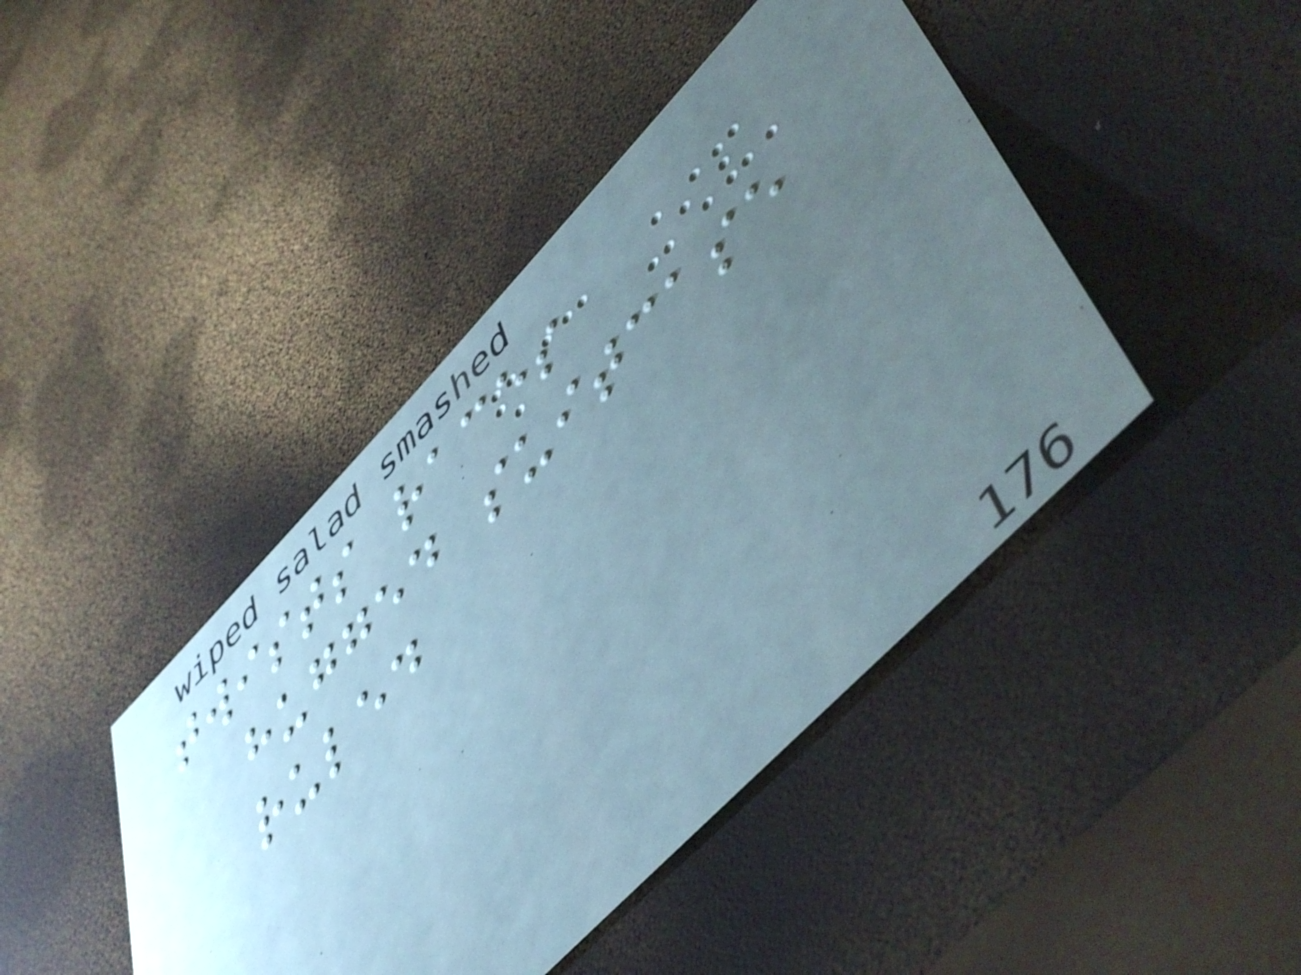twists races
hugged suitcase
ruled
